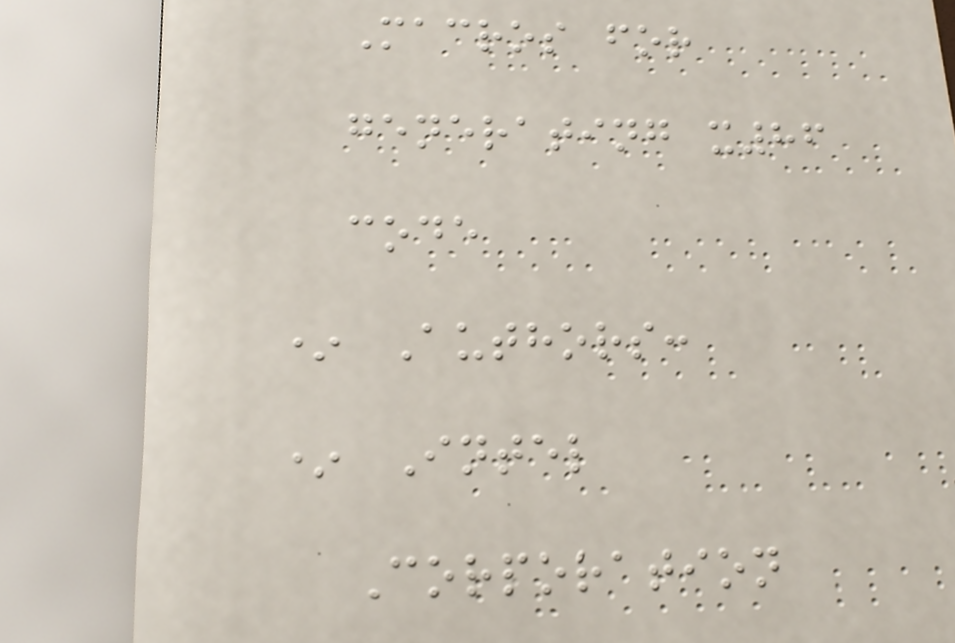Macros for
generating x86
code
* Authors:
* Intel
Corporation
